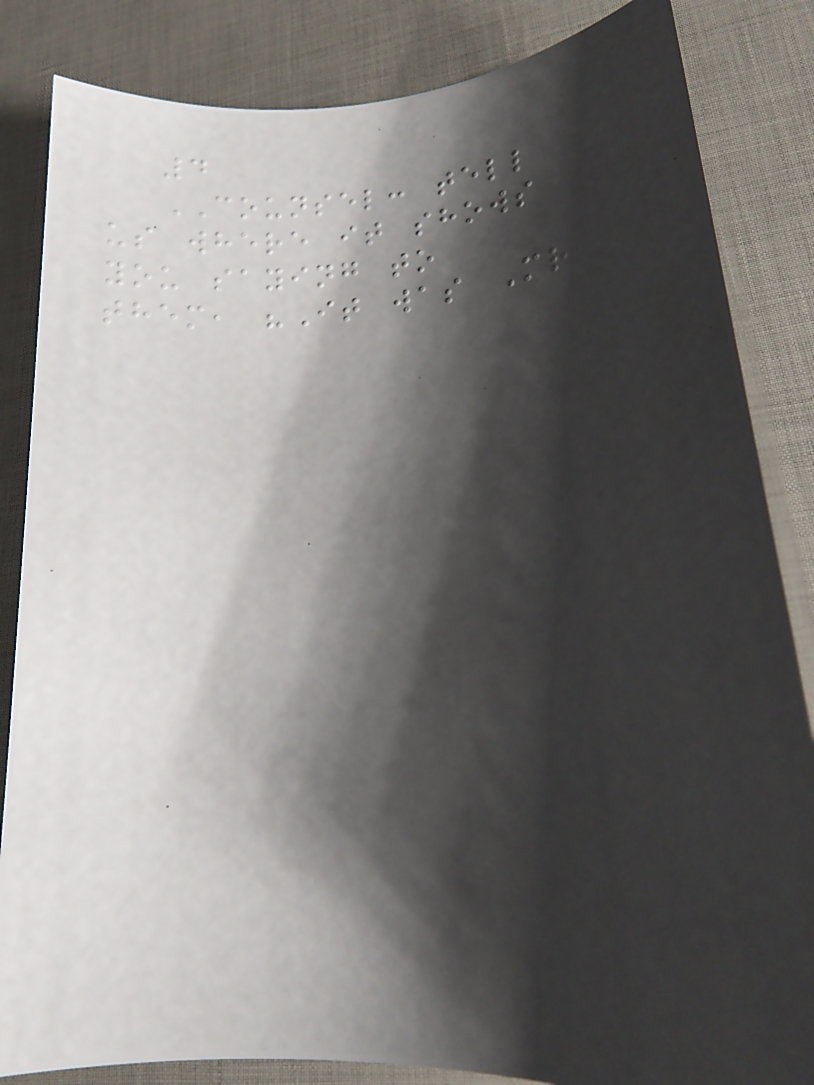4
COUNSEL: tell
us where it shows
you saying to
them, "It was Mr
